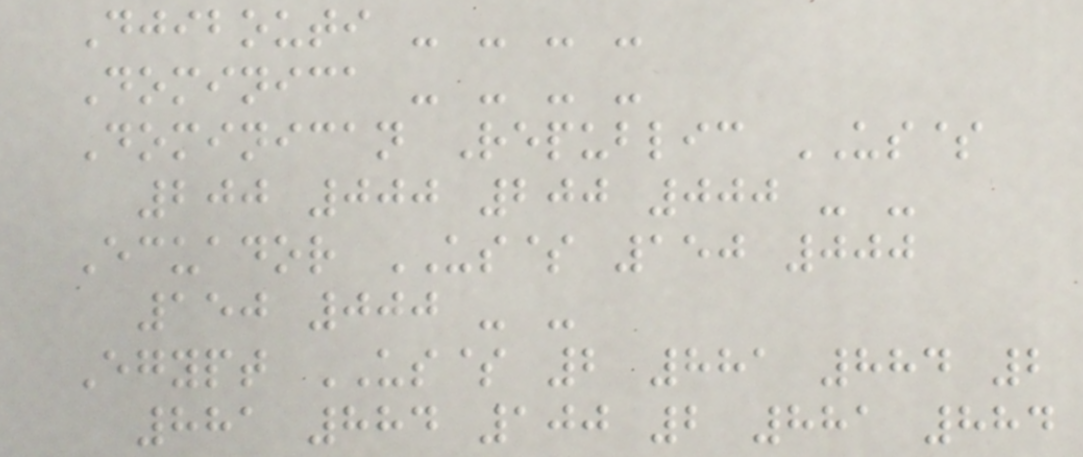Djibouti - - - -
Dominica - - - -
Dominican Republic US$
200 000 200 000 - -
Ecuador US$ 150 000
150 000 - -
Egypt US$ 2 881 884 2
881 884 100 2 881 884
